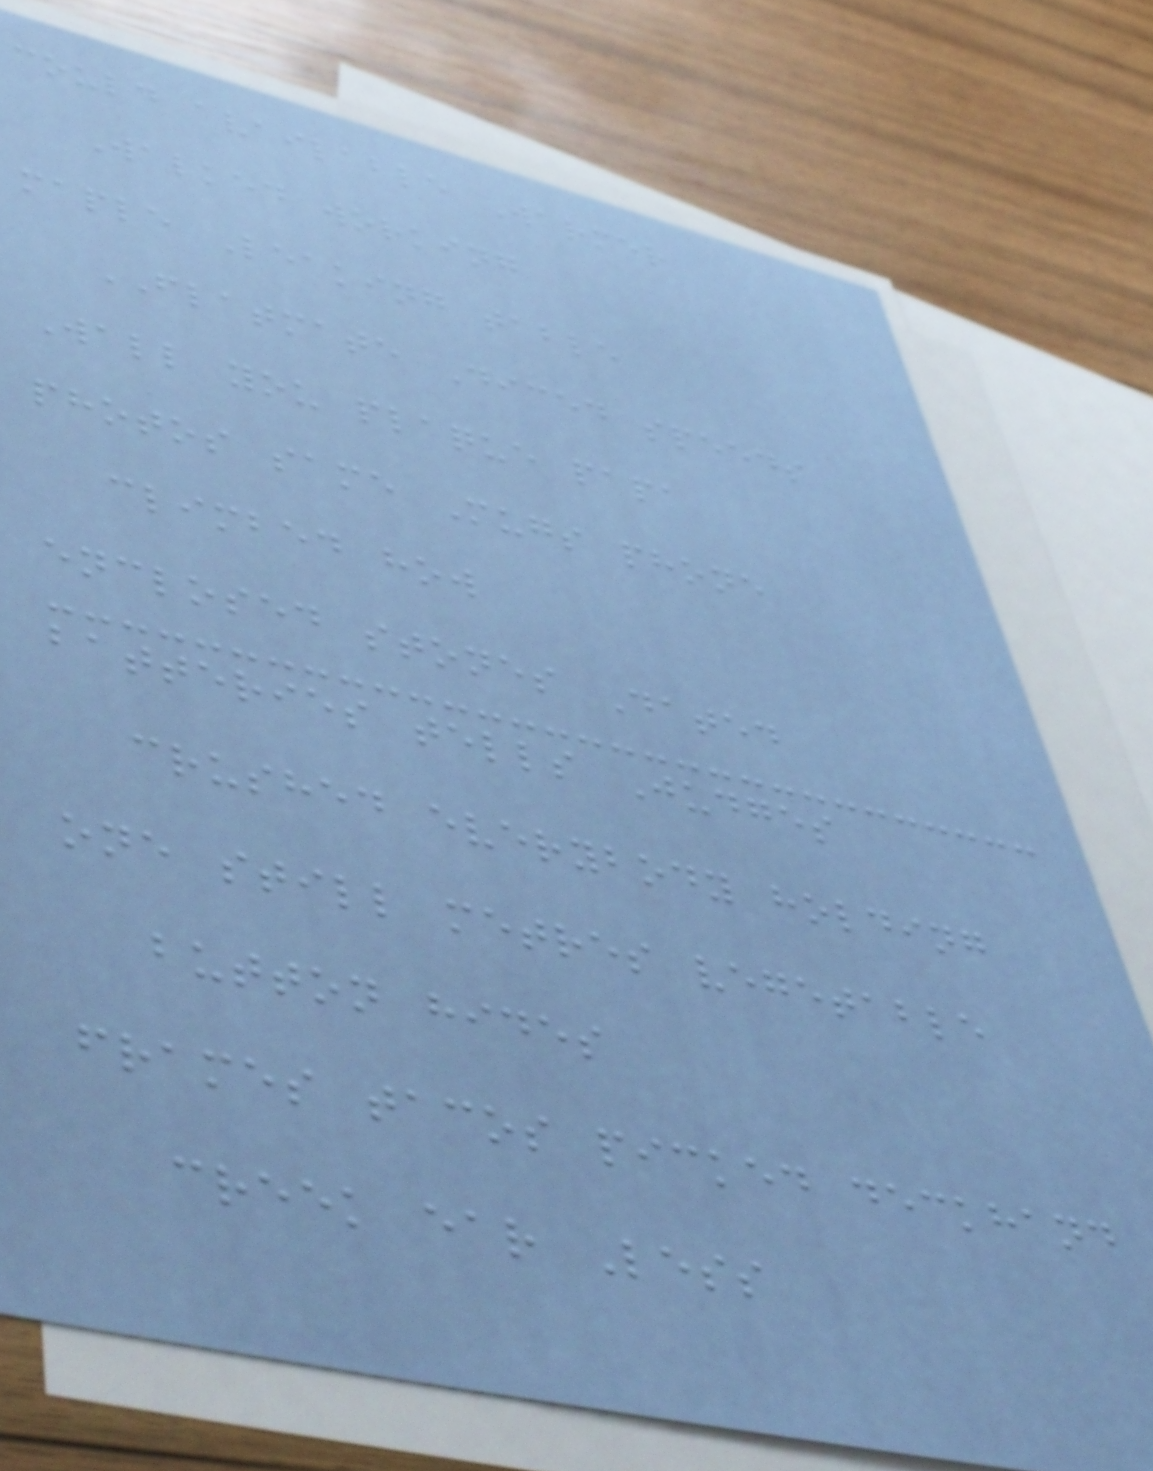could available Warmer
Walked working
maple Leaking table
FLATMATE Diced speeds
Wall you plaque papa
photos same Mugs phone
climbed how
enclosed stones Dated
batteries tells Judges
crushed everybody holding
one still metres vegetable
button hides
frames tacos picked deckhand
creek ear Less
